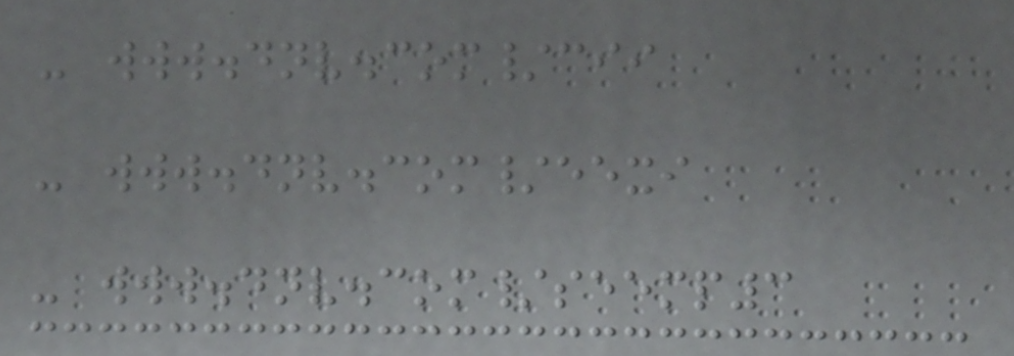- www.dnv.com/cii
- www.dnv.com/eexi
- www.dnv.com/seemp3
